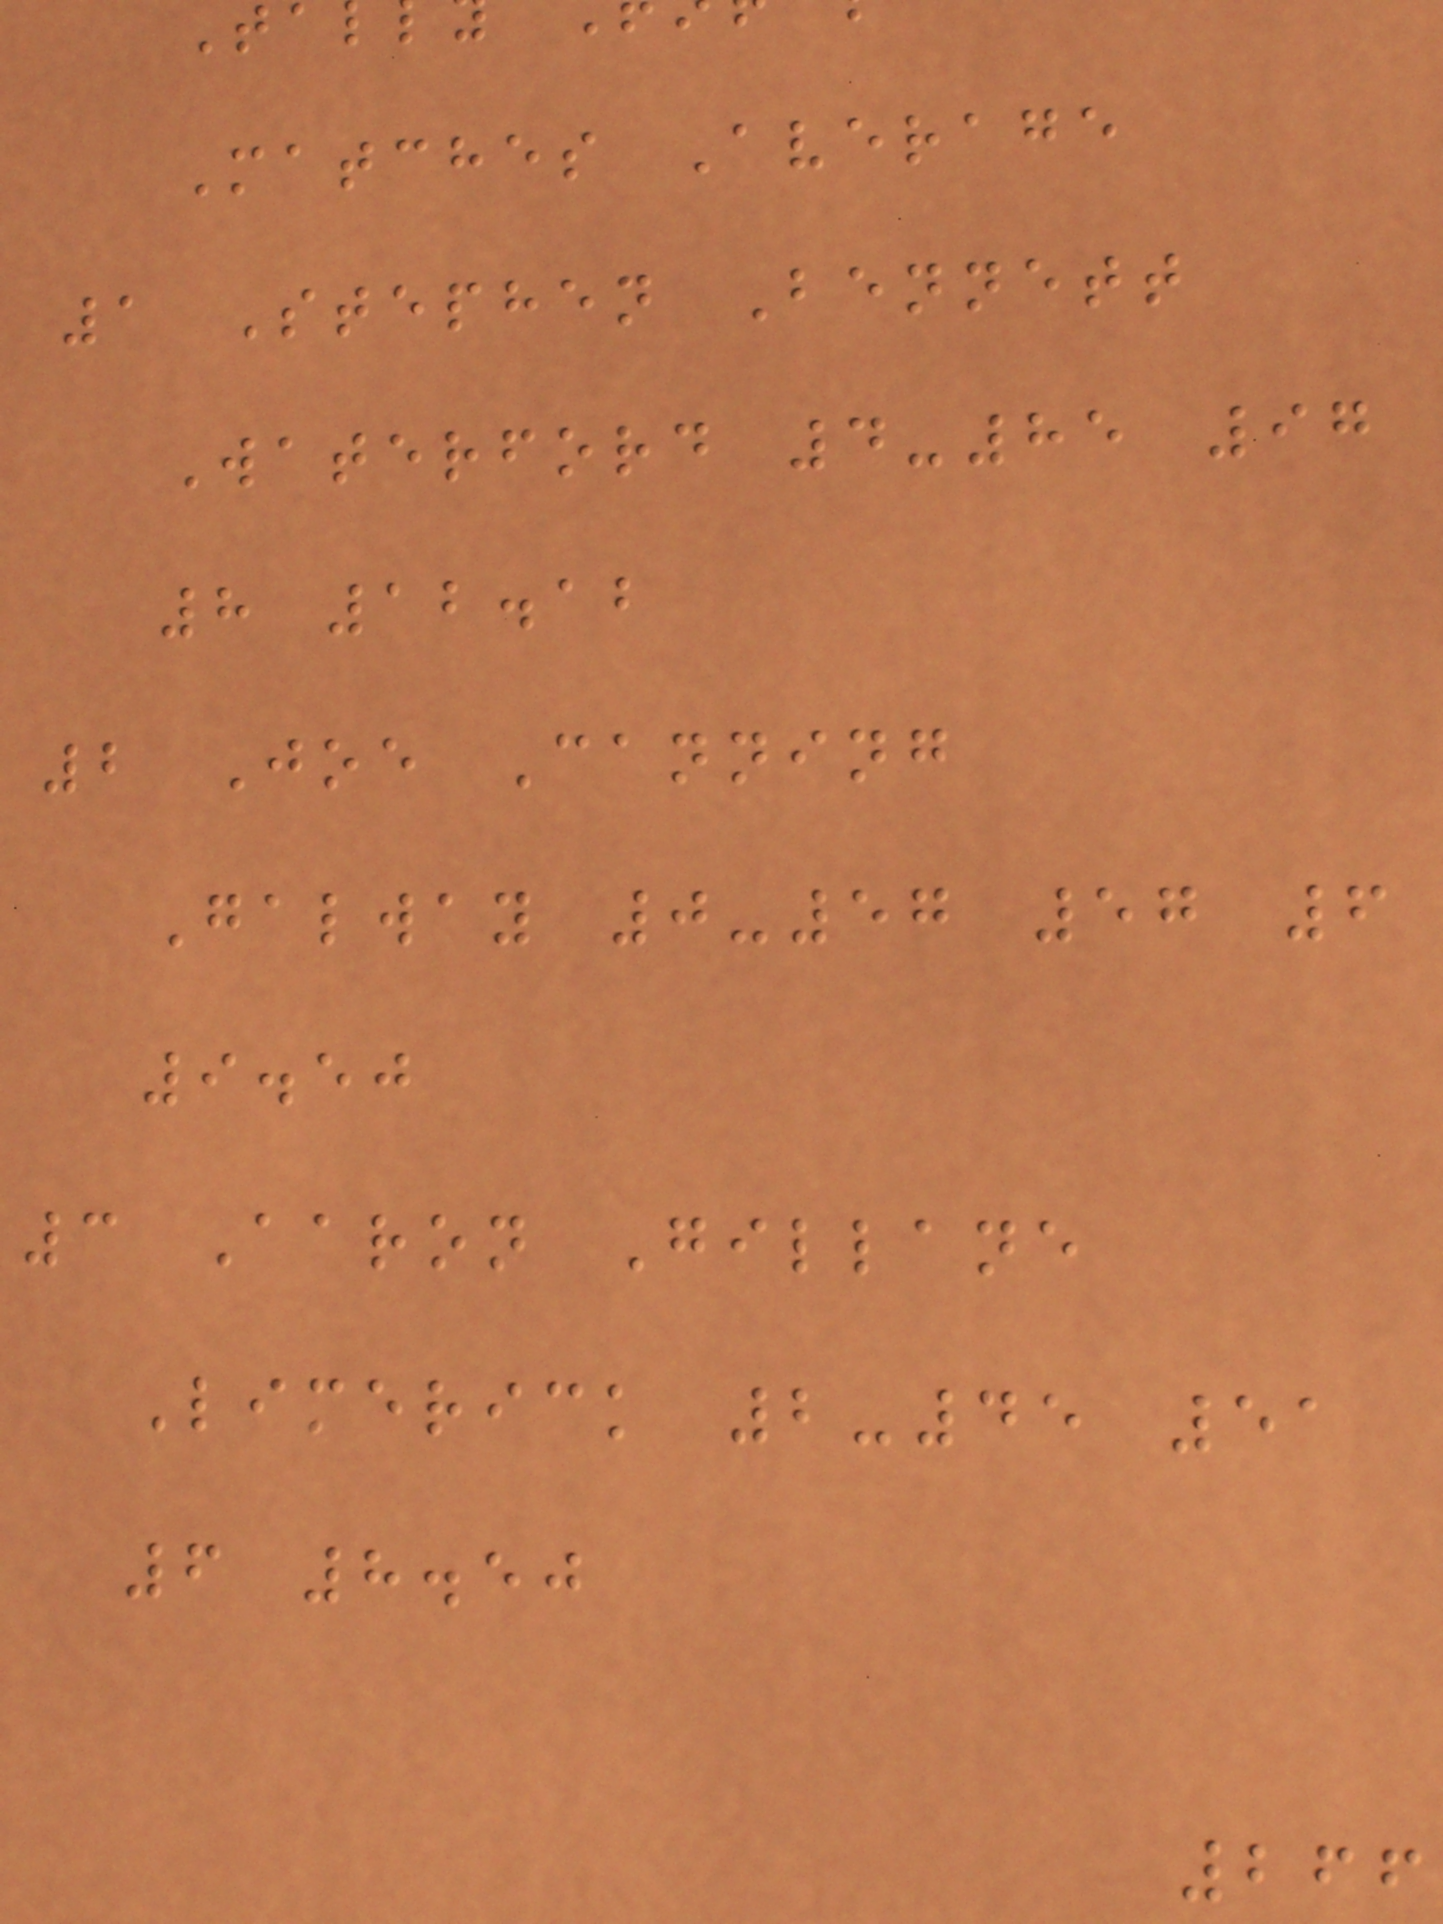Matches Average
1 Stephen Bennett
Waterford 4-85 97
8 12.12
2 Joe Canning
Galway 0-57 57 6
9.50
3 Aaron Gillane
Limerick 2-45 51
6 8.50
266
